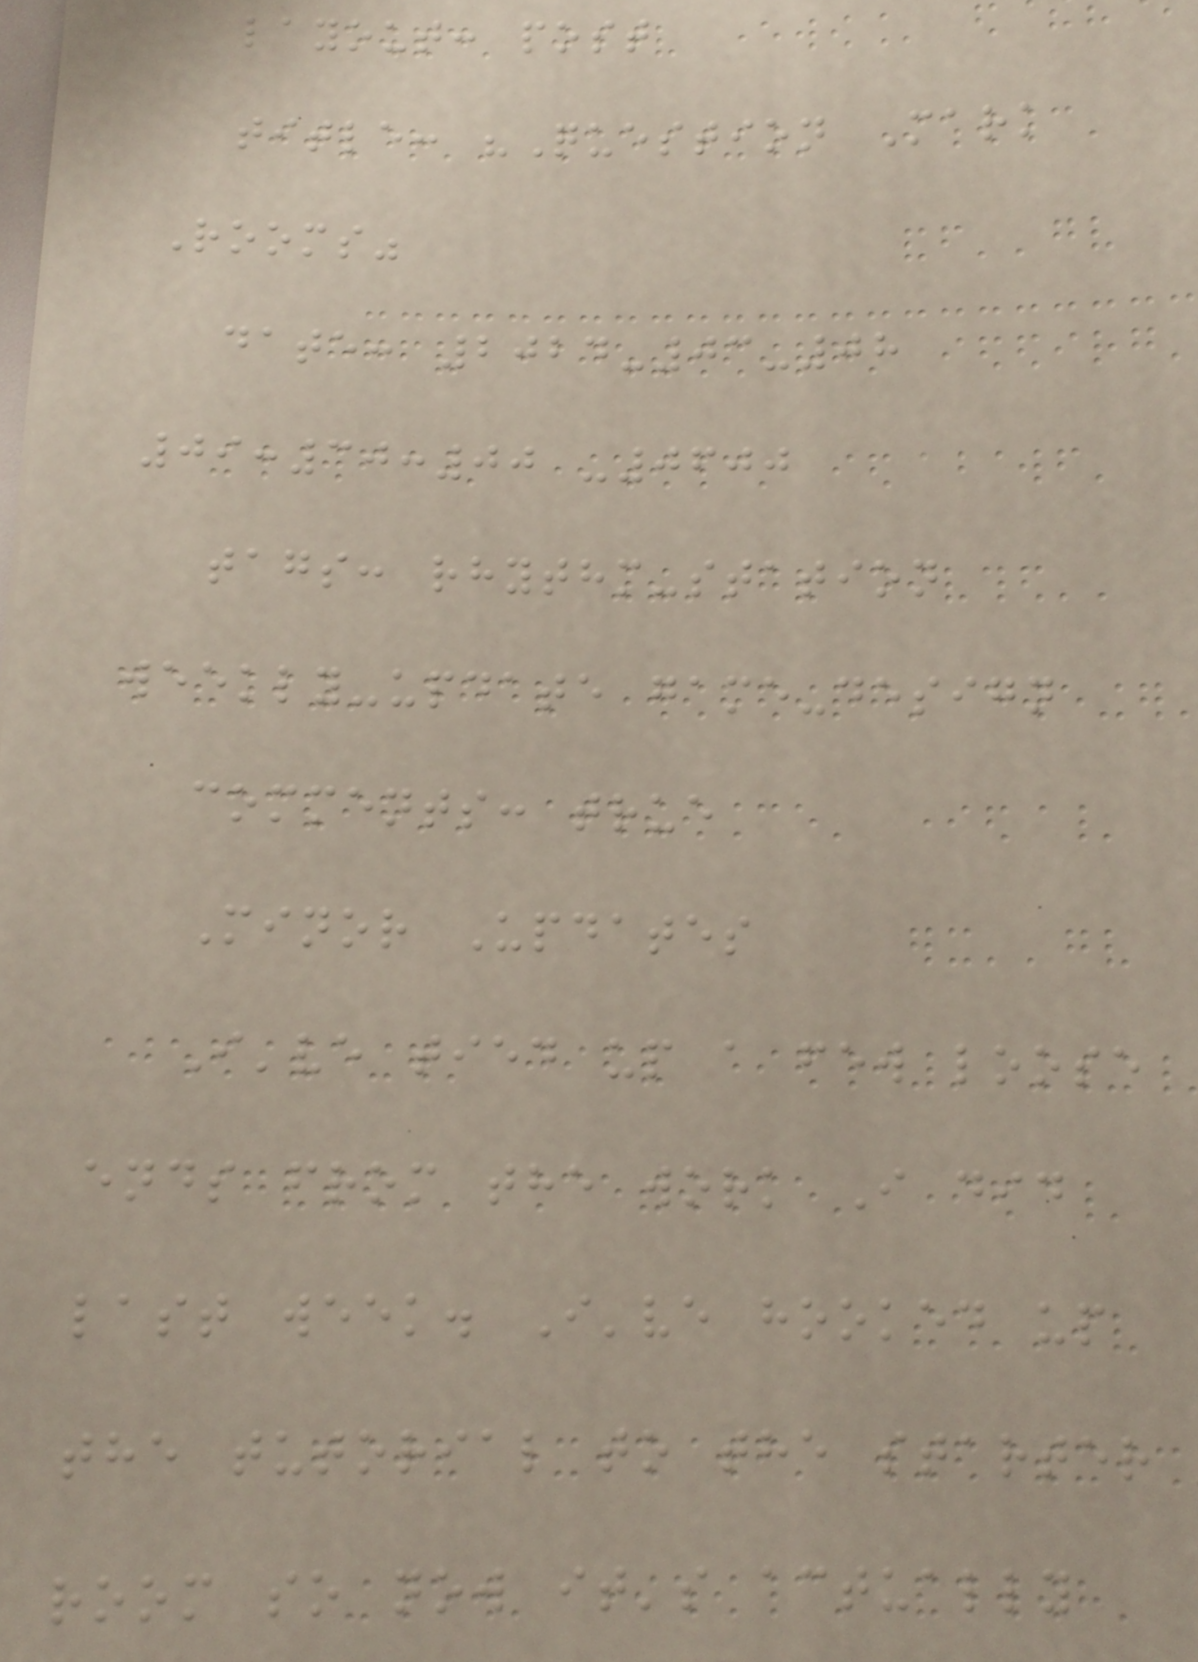layout: post
title: "Question Mark
Rooms"
date: 2024-03-08
09:30:00 -0600
tags: rhythm-station
weekly-update game-design
comments: true
Minor Updates
I've tied up a few loose
ends from the work I did
last week. I've hooked up
the tutorial to the starter
room so now it's actually
